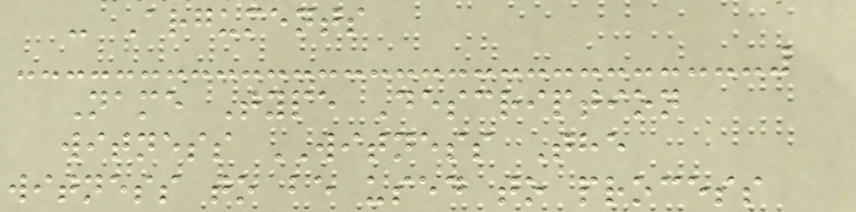- Arguments
Name Type Description
witness WITNESS The
witness to be used to process
